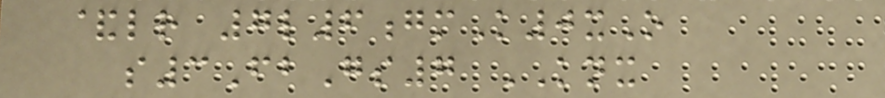&lr 7l6gmK0xO
s3FbGs7 KNX
